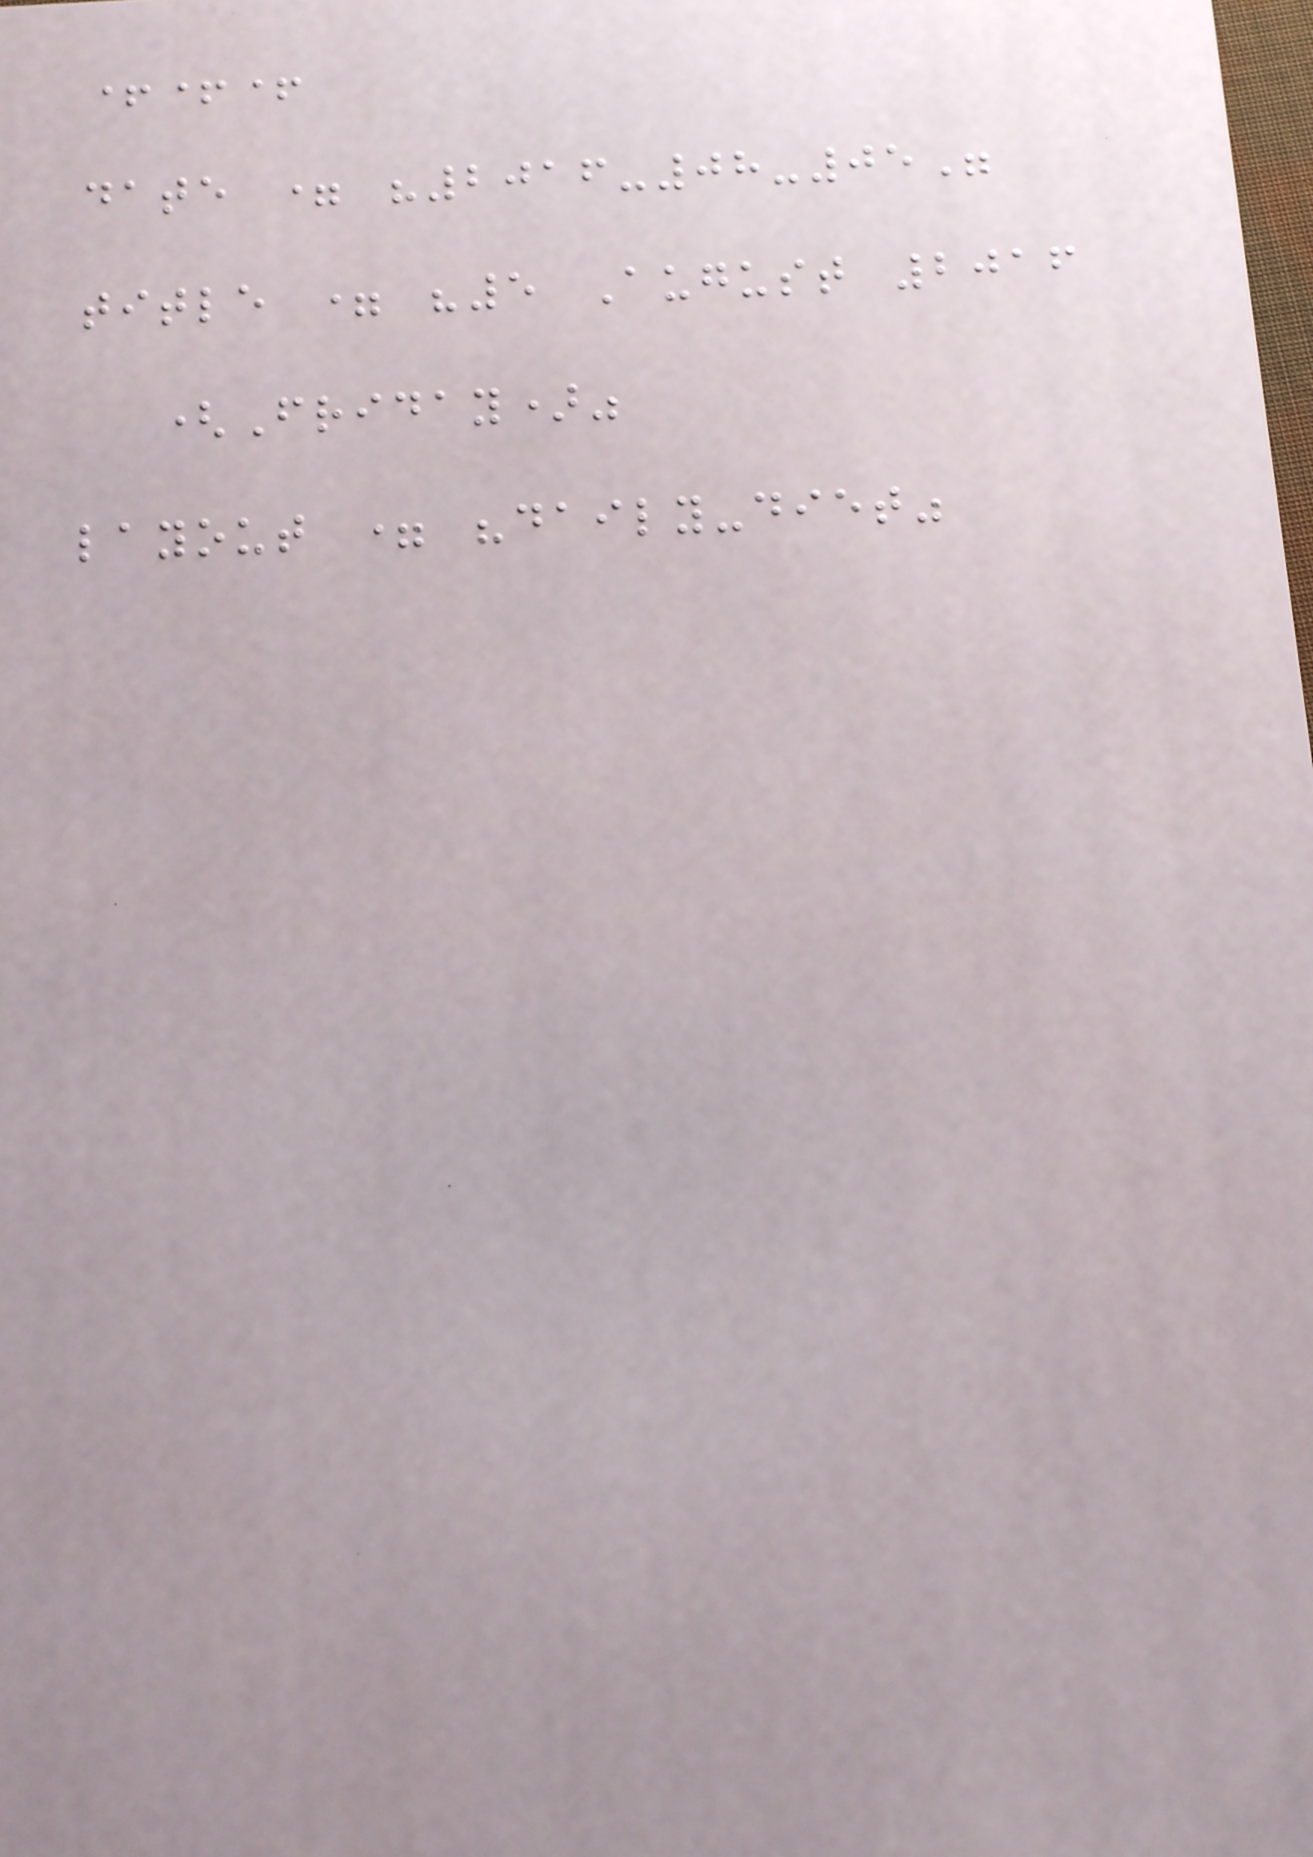+++
date = "2016-08-05"
title = "5 August 2016
(Friday)"
layout = "daily-diet"
